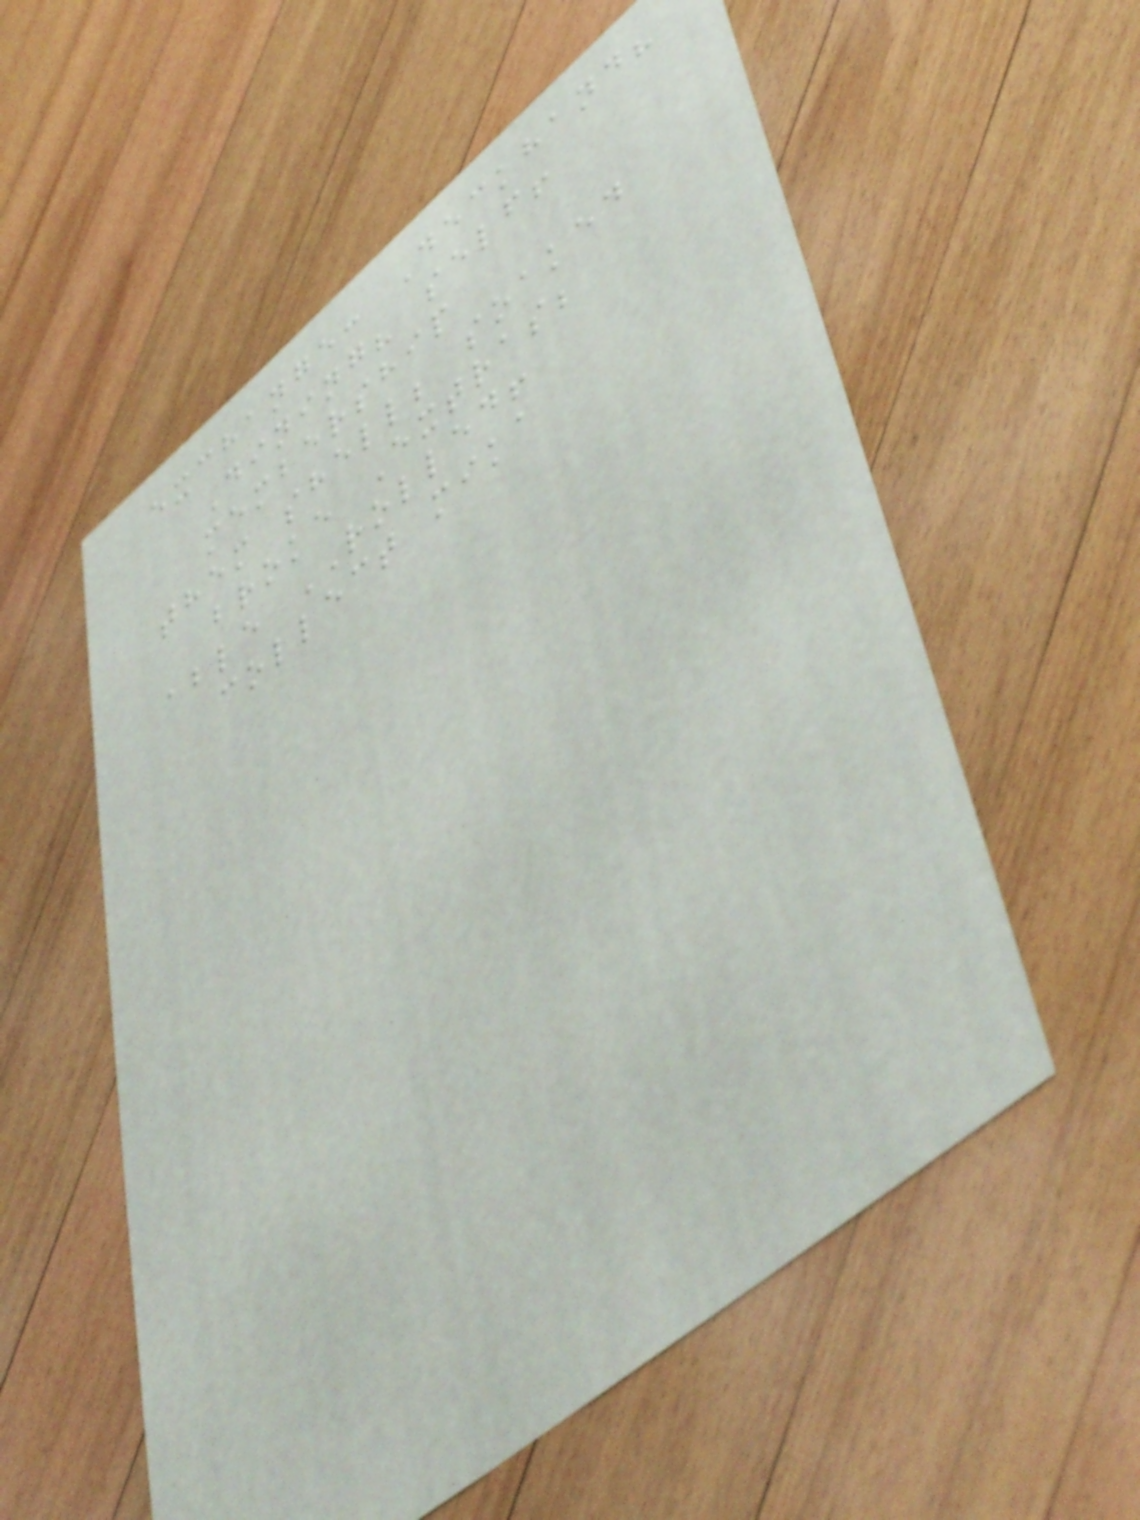exchange: Deckhand?
Dining? self!
membership
them shell; soaked
broke Extras;
able ROLLED!
collect mika
